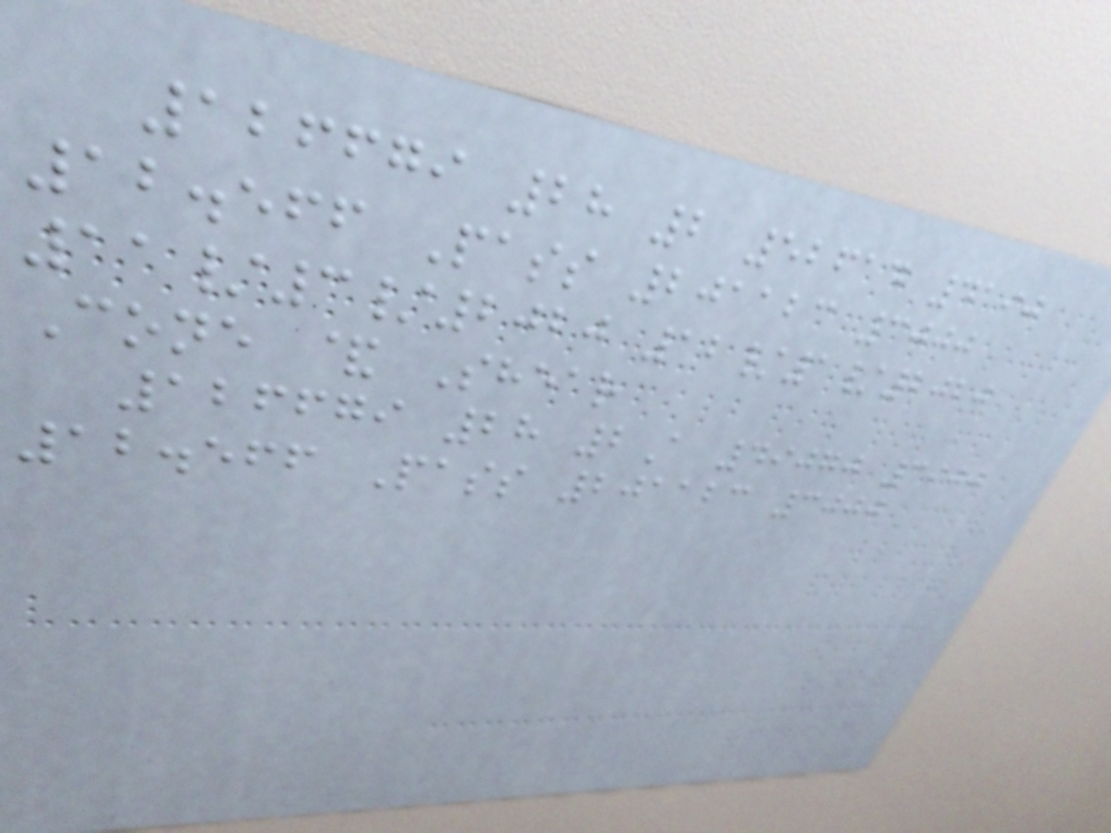126679 28 2 52614 4190
12.566 Pass 201123 3000
11/3/2020 12/1/2020
Cone & Shear
126679 28 2A 49070 3900
12.566 Pass 201123 3000
